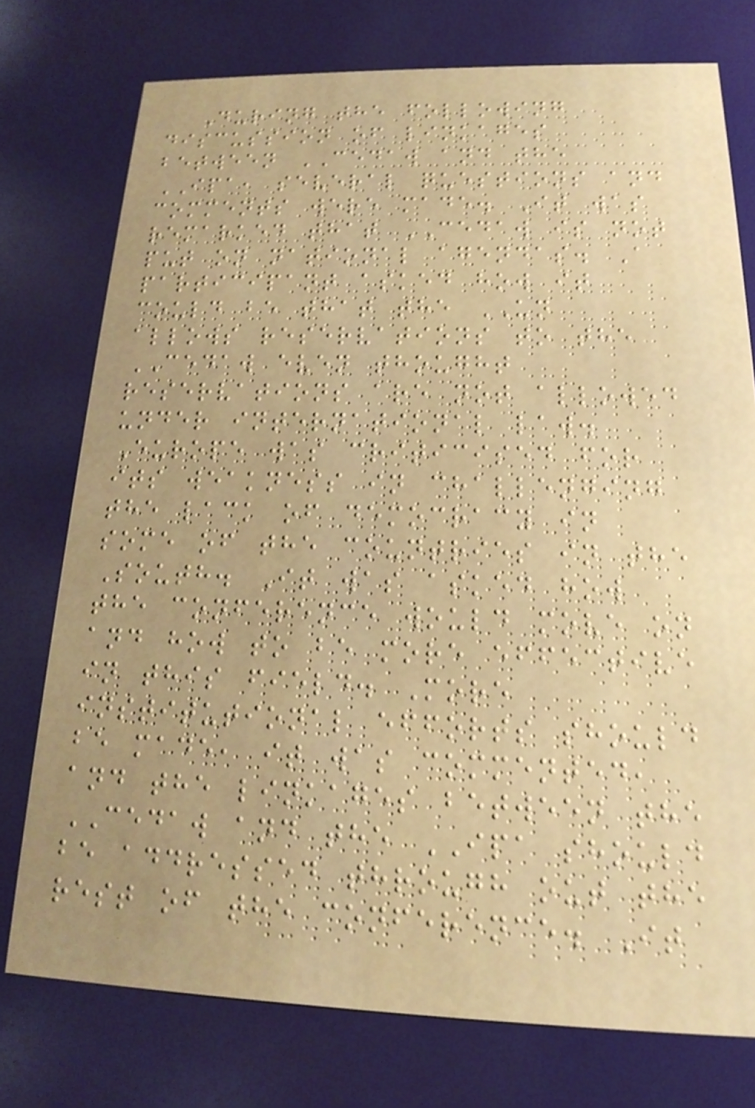During the following
discussion of linkages
between CEDAW and the
IPA, several questions and
comments were made. It was
remarked that CEDAW is not
put on national agendas. A
participant asked how it
could be that the UN
allows reservations to the
CEDAW even thought
reservations are not allowed
under international law.
Europe was criticised for
its weakness in challenging
the lack of democracy in
some of the countries in the
South. It was asked how
the conference would move on
and how to be more effective
in this field. More
institutional efforts should
be made, it was commented,
and the linkages between the
CEDAW and the IPA should
be addressed through out the
rest of the conference. It
